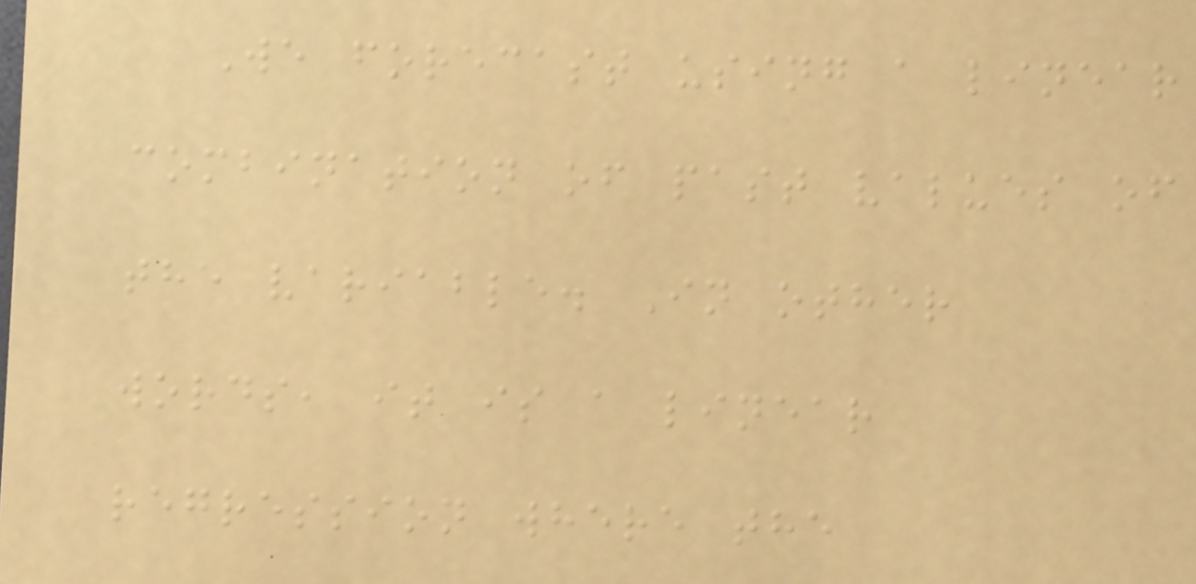We forecast using a linear
combination of past values of
the variable. In other
words, it is a linear
regression where the
